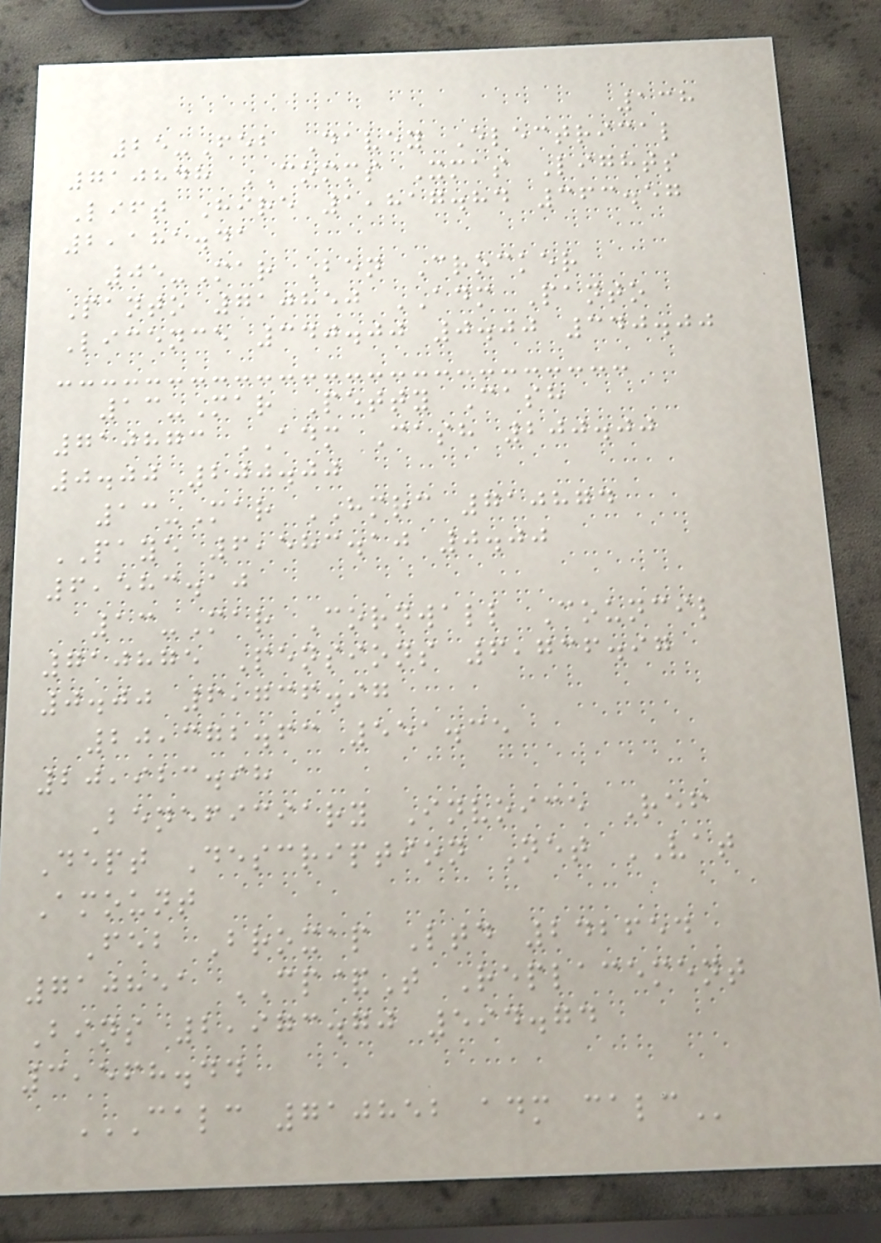138
25-Feb Davey Electrical
710848 COMMS Xmas Lights
Lift Hire 1,817.84 363.57
2,181.41
05-Mar Ben Crocker
Panto 710850 ADM Panto
Licence 340.00 0.00 340.00
13-Mar Petty Cash
710873 ADM Cash 200.00
0.00 200.00
13-Mar HMRC 710874
PAYE 6,583.10 0.00
6,583.10
13-Mar Cornwall Council
710875 Pensions 6,736.97
0.00 6,736.97
20,372.63 551.35
20,923.98
Beneficiary Invoice Ref
Dept Description Net VAT
Amount
Feb Broxap Ltd 242654
710851 CP&T Replacement
Bins 2,973.70 594.74
3,568.44
CALC 710852 ADM CALC
